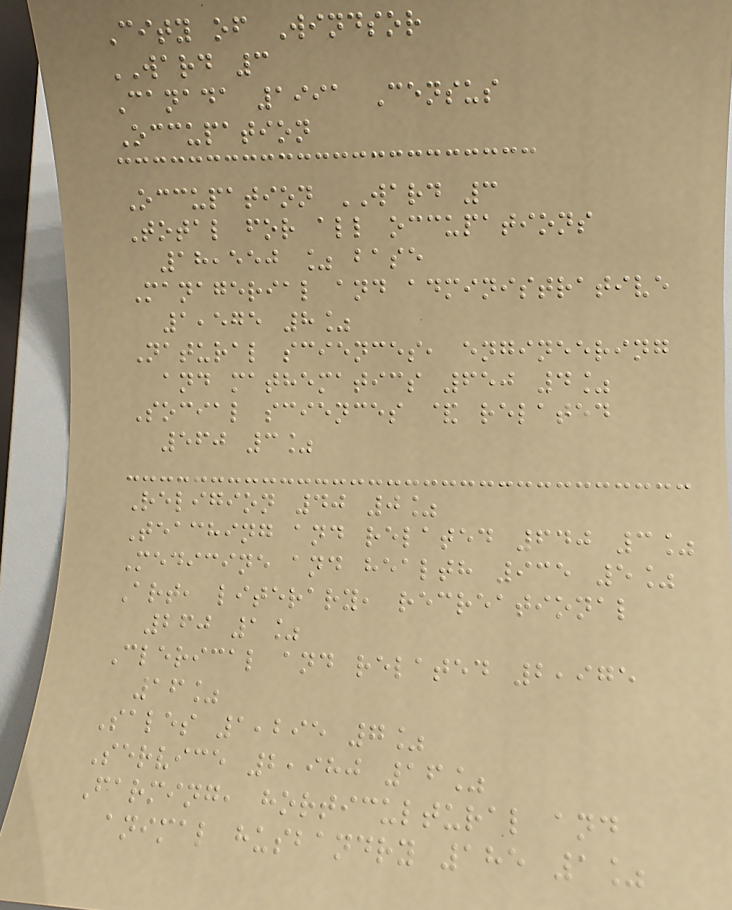City of Windsor
WARD 3
Canada 1991 Census
Occupation
Occupation WARD 3
Total for all occupations
18,550 % base
Managerial and administrative
1,575 8%
Natural sciences, engineering
and mathematics 650 4%
Social sciences & related
560 3%
Religion 40 0%
Teaching and related 640 3%
Medicine and health 935 5%
Art, literary, recreational
260 1%
Clerical and related 2,975
16%
Sales 1,295 7%
Service 2,980 16%
Farming, horticultural and
animal husbandry 185 1%
